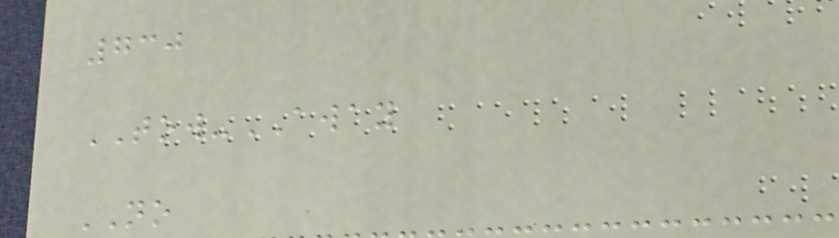730
TOW-AWAY
NO
